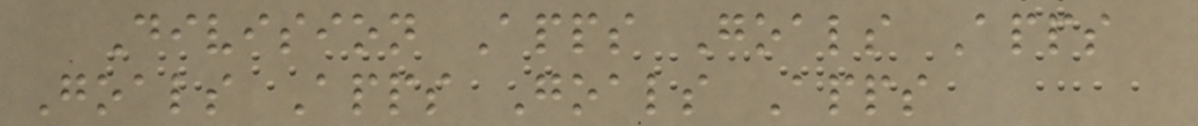Division Apps Goals Apps
Goals Apps Goals Apps
